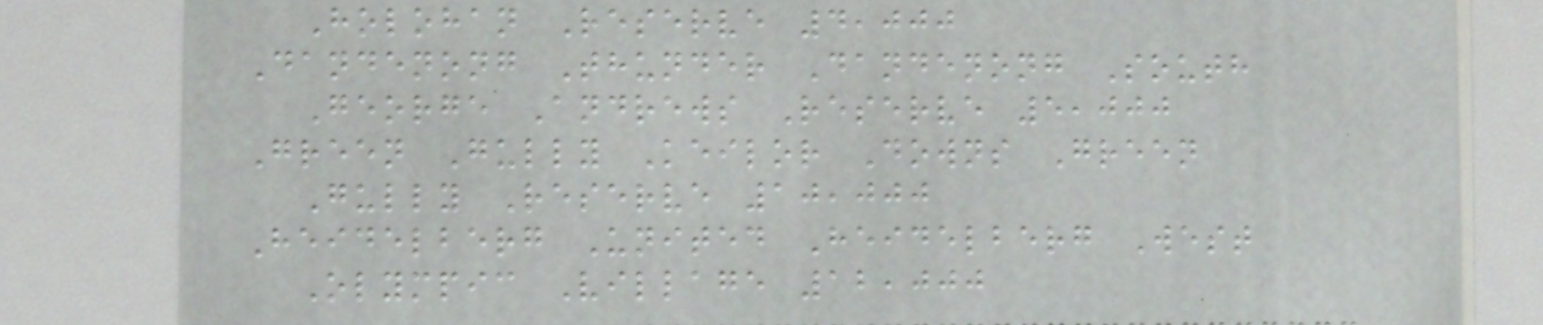Holohan Reserve 4,000
Dandenong Thunder Dandenong South
George Andrews Reserve 5,000
Green Gully Keilor Downs Green
Gully Reserve 10,000
Heidelberg United Heidelberg West
Olympic Village 12,000
